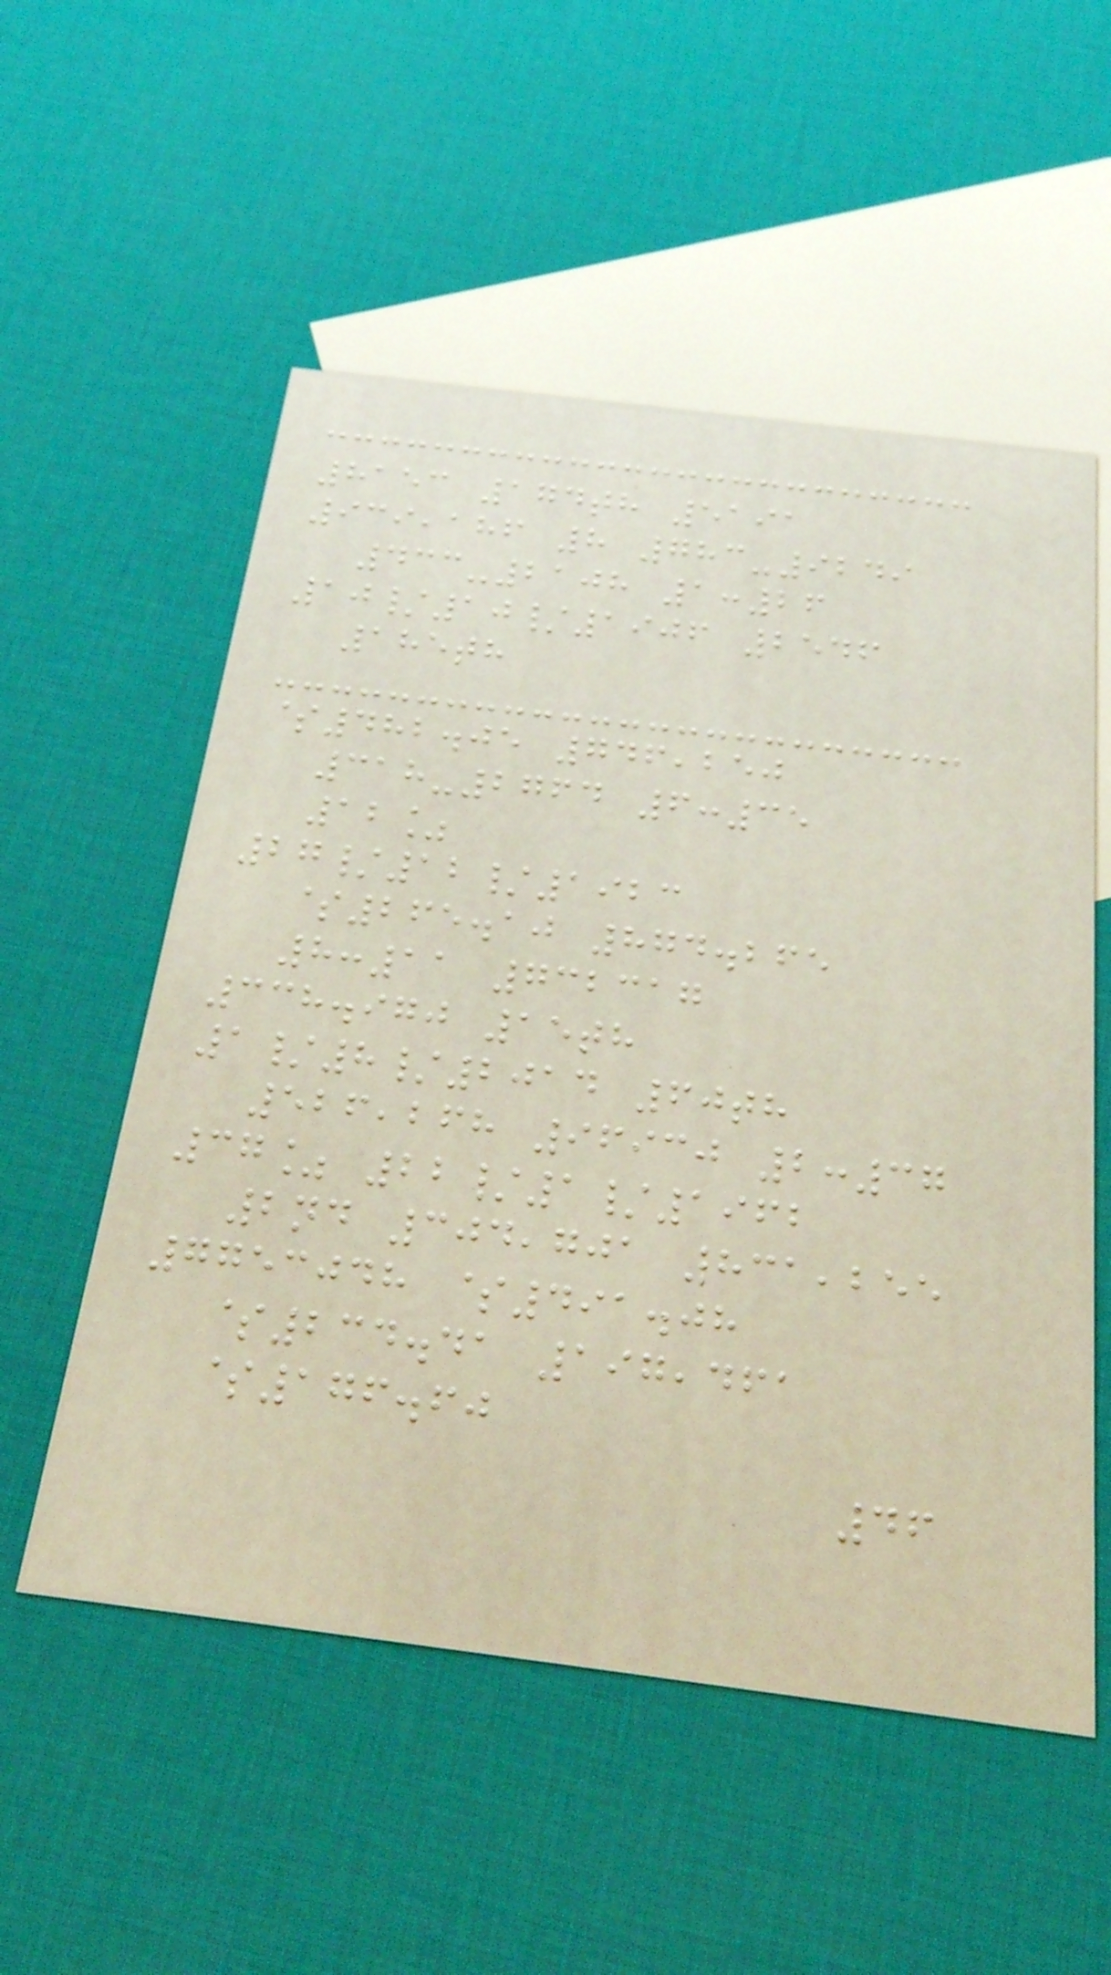8153 174th 5191
939,186 8 783-9249
433-2108 1:26
10/10/1906 2546
185th
$482.05 746,250
318-2764 6:35
12%
27/12/1923
$265.10 874.265
8:11 732317
338.970 15th
1/8/2014 60th
526,268 96930 2:37
37% 22/1/1962
2nd 304,701 831,255
7753048 $491.08
$234.41 197,461
$176.60
46
